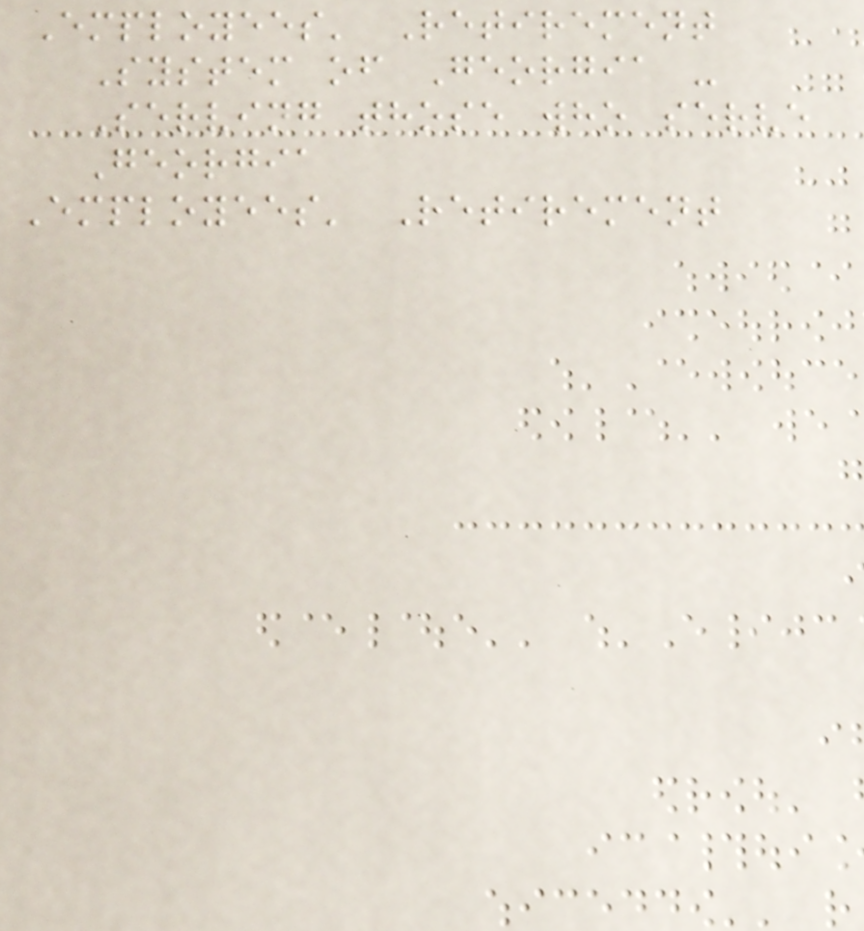Employees' Retirement
System of Georgia -
Serving those who serve
Georgia
Employees' Retirement
